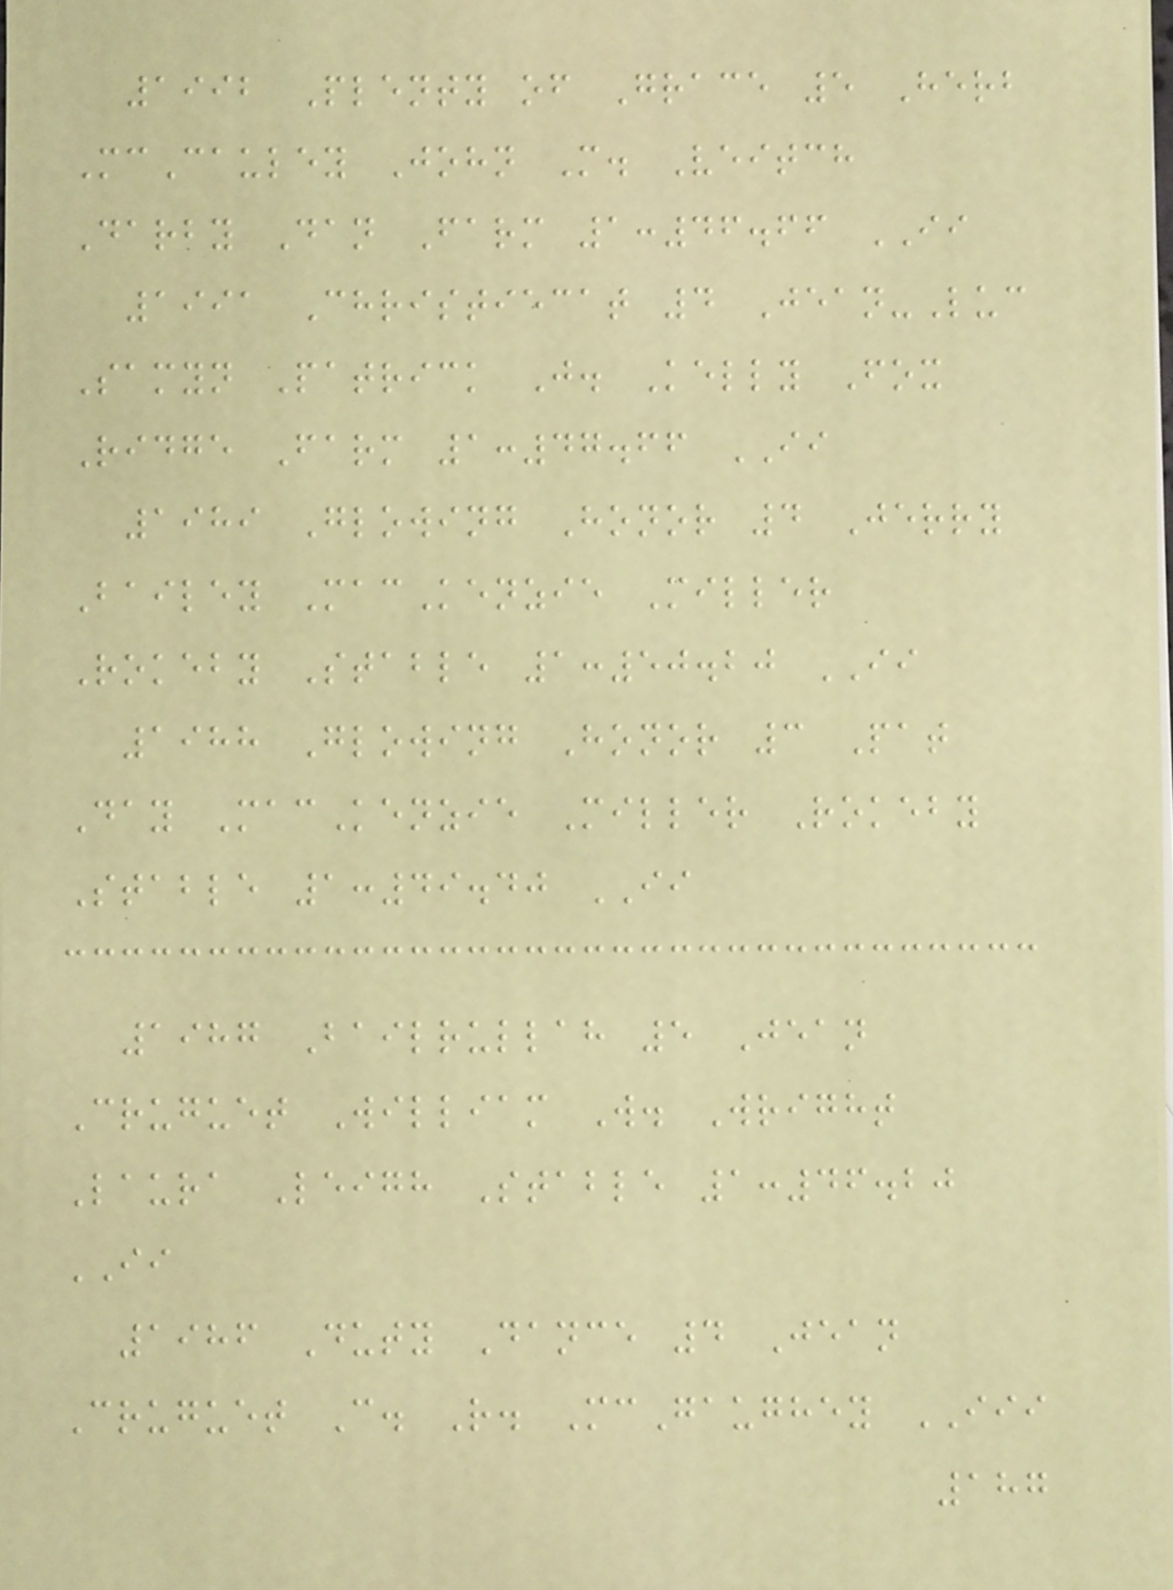1992 Plenty of Grace 5 Herb
McCauley John M. Veitch
Darby Dan Farm 1:46.66 II
1991 Christiecat 4 Jean-Luc
Samyn Patrick J. Kelly Fox
Ridge Farm 1:47.66 II
1989 Glowing Honor 4 Jerry
Bailey MacKenzie Miller
Rokeby Stable 1:50.20 II
1988 Glowing Honor 3 Pat
Day MacKenzie Miller Rokeby
Stable 1:49.40 II
1987 Bailrullah 5 Jean
Cruguet William W. Wright
Laura Leigh Stable 1:46.20
II
1986 Duty Dance 4 Jean
Cruguet C. R. McGaughey III
187
